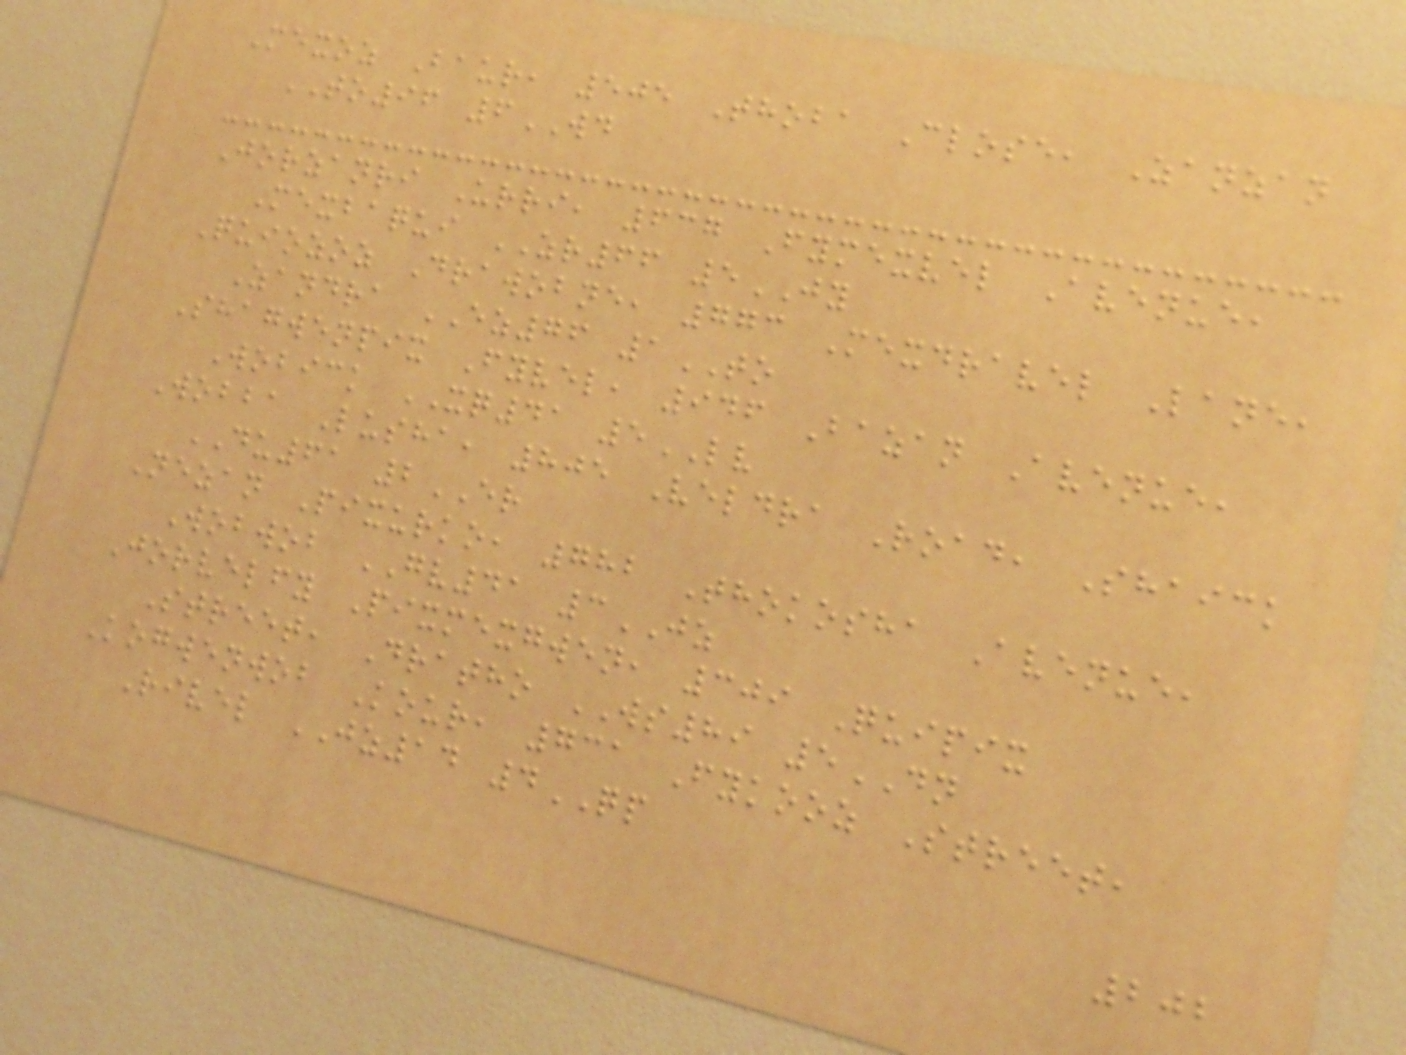Mexoz Baur, 505 Thoba Close, Zanzan
TO96 6WD
Jorzanri Urri, 637 Fymexvel Avenue,
Mexbaqui ZR66 5JY
Quiozoz Drawobne, 773 Mexdravel Lane,
Zandra EZ76 1TO
Shagwenpix Fyvel, 946 Bazan Avenue,
Wobick XQ41 5LV
Wobba Lusha, 805 Veldra Road, Shaick
DU61 2ER
Nezan Pixurko, 782 Thokosha Avenue,
Wobwob GV41 3JZ
Jorvelfy Pixmexgwen, 309 Quipix
Street, Dratho WS89 5DN
Kogwenwob Kour, 731 Fykooz Street,
Rivel JZ14 4QP
202
